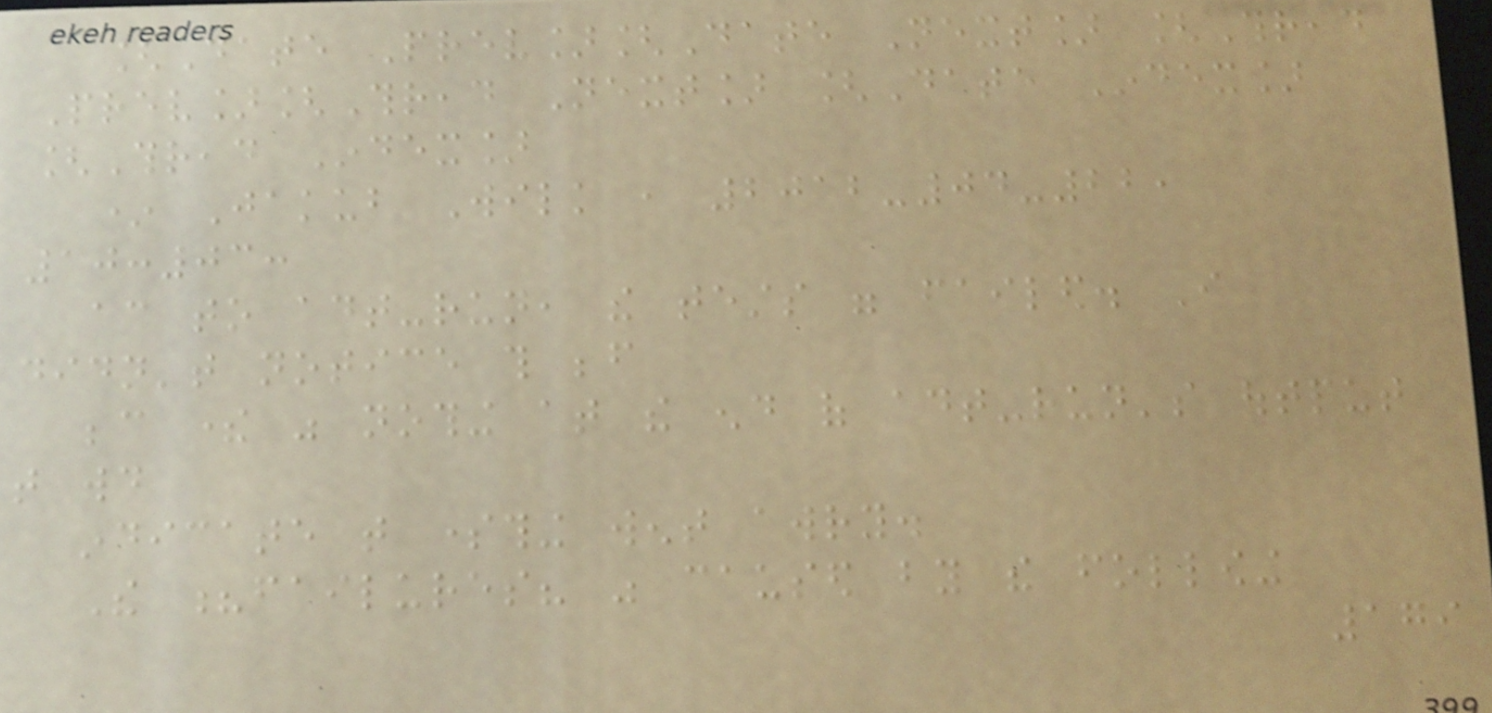[Date Prev][Date Next] [Thread
Prev][Thread Next] [Date Index]
[Thread Index]
* Jakub Wilk , 2012-04-22,
10:03:
according to adt-run, the tests were failed. I
didn't notice this before
because there was nothing at the end of adt-run's output
that would
indicate that something went awry.
The ?failures? was caused by the following
179
